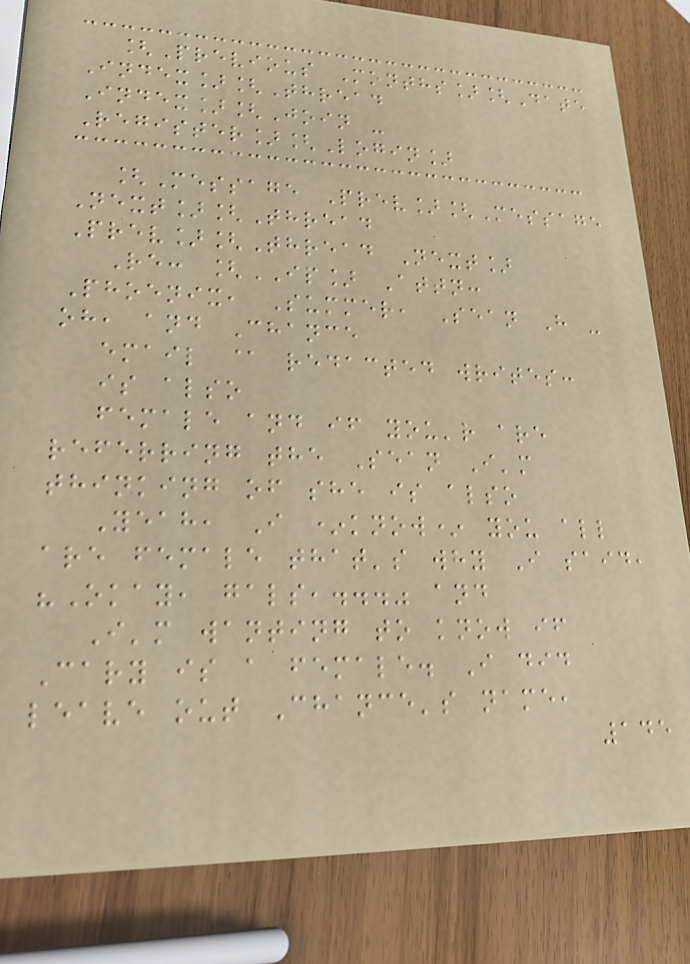[Previous Months][Date
Index][Thread
Index][Join -
Register][Login]
[Message Prev][Message
Next][Thread
Prev][Thread Next]
Re: [IP] Attn:
Phoenix, Summer, Sean H -
oh, and Chance
email @ redacted writes:
is also
female and if you'r are
referring the Sean I'm
thinking of she is also
Yeah, I *know* you all
are female that's why I said,
"Okay, gals,..." and
I'm wanting to know if
Cary is a female. I did
leave out Chance's name,
145
